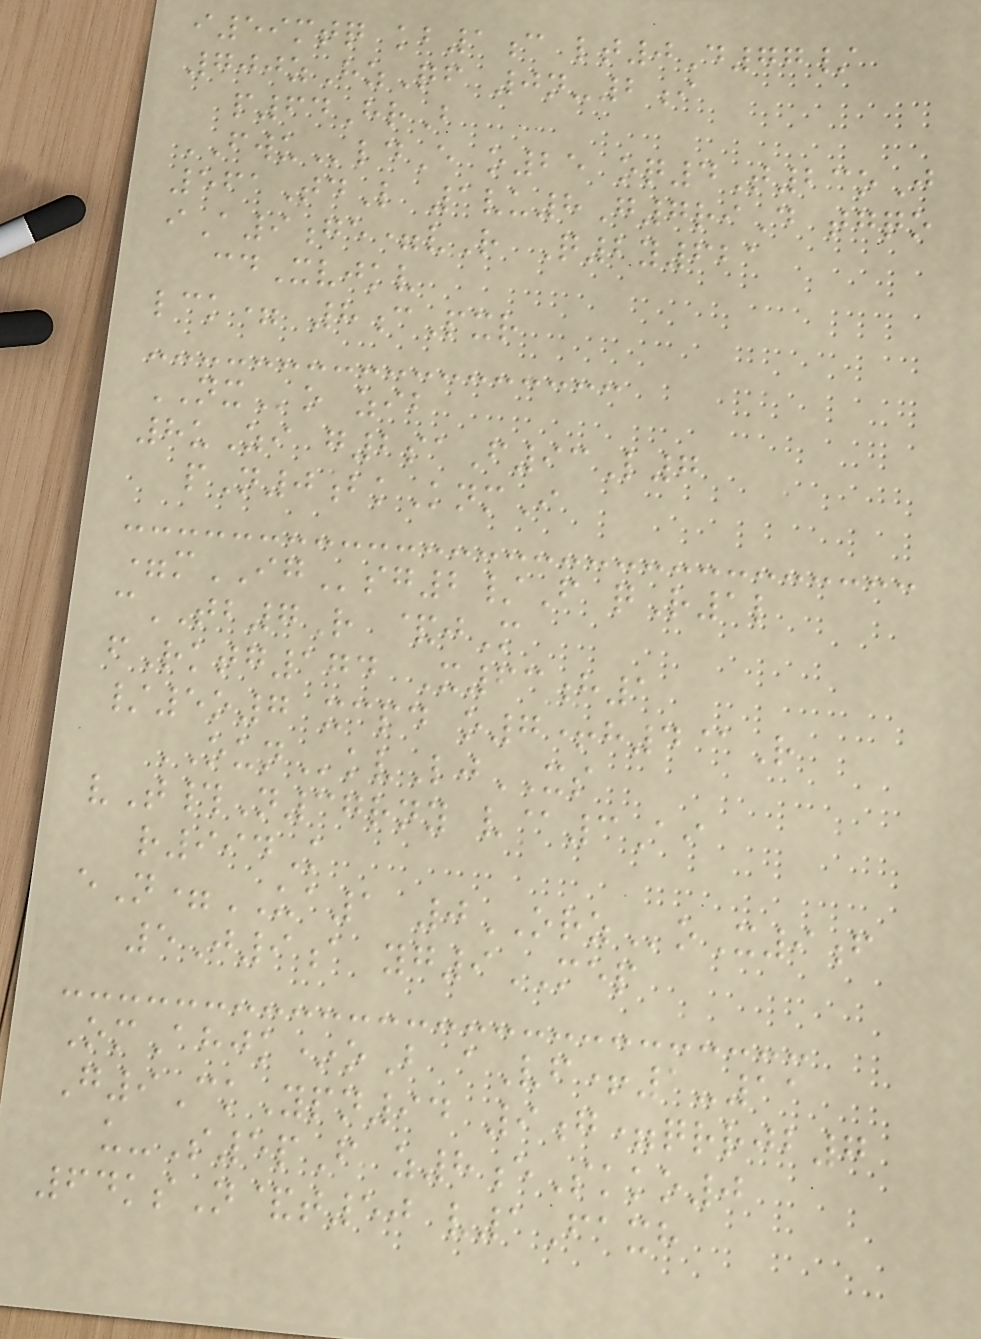i59mtq kb1c lt0D77/
700zHzQf 0n-2i
p64HrB
FWUldE o25 oq4T23oJ
561TdL 1vu8G7riD tgqo
iA9ge=vR Q2y621
cdXvjkv
lck= 8cPxr
NXo zib
8uZi g2saF93L7
pN0bkKnmI
=mIGsg2/F qR1l
cTB7R &jM
fRktg174 X63h1
/5o7 xcpd o7+h4@R
OUNkvLjXS
vT#N37rny v@3Ai
r994K
eN=UA1 0ORZoX9f
5J9a yg9MEP
OmAhjk*oB aVf+1-11
G9CkYpn94 9g=qrrjb7
u-S5pF z8eSkko0
64ksN&t50 v1Faxh
